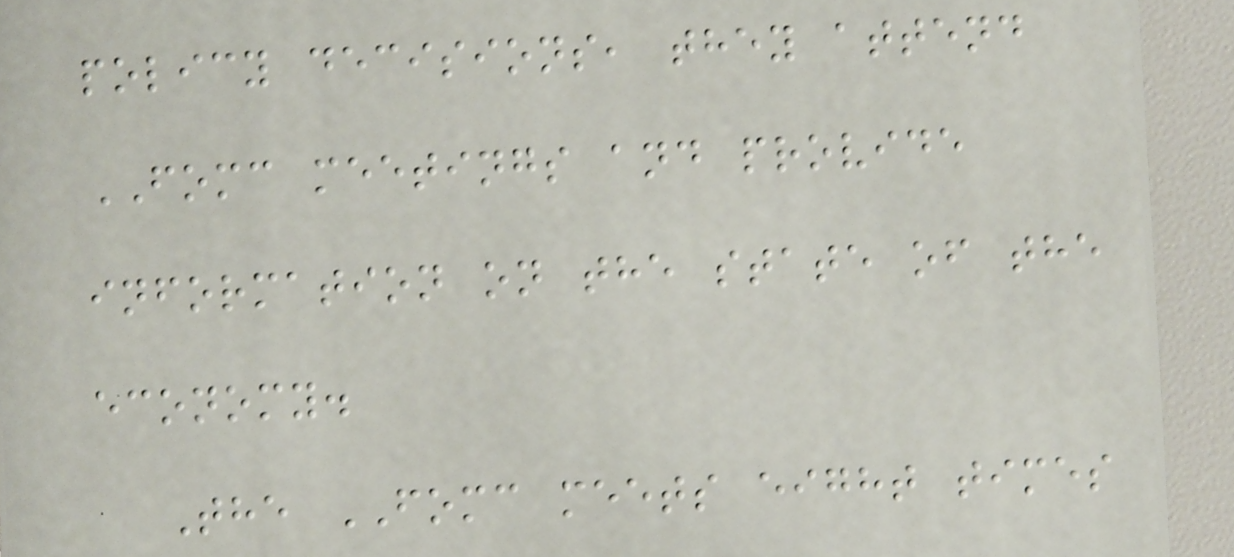policy decisions, they attend
FOMC meetings and provide
information on the state of the
economy.
The FOMC meets eight times
